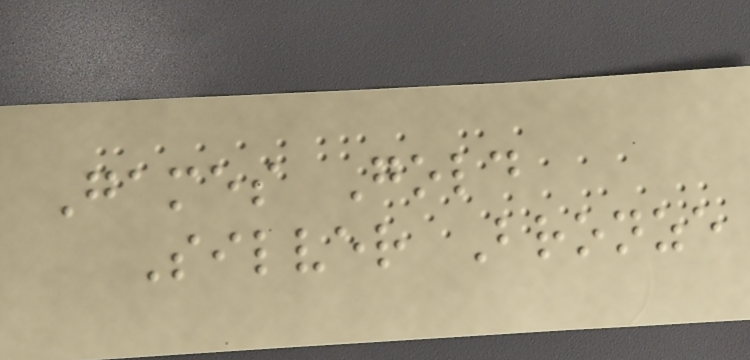Games Gold
Silver Bronze
